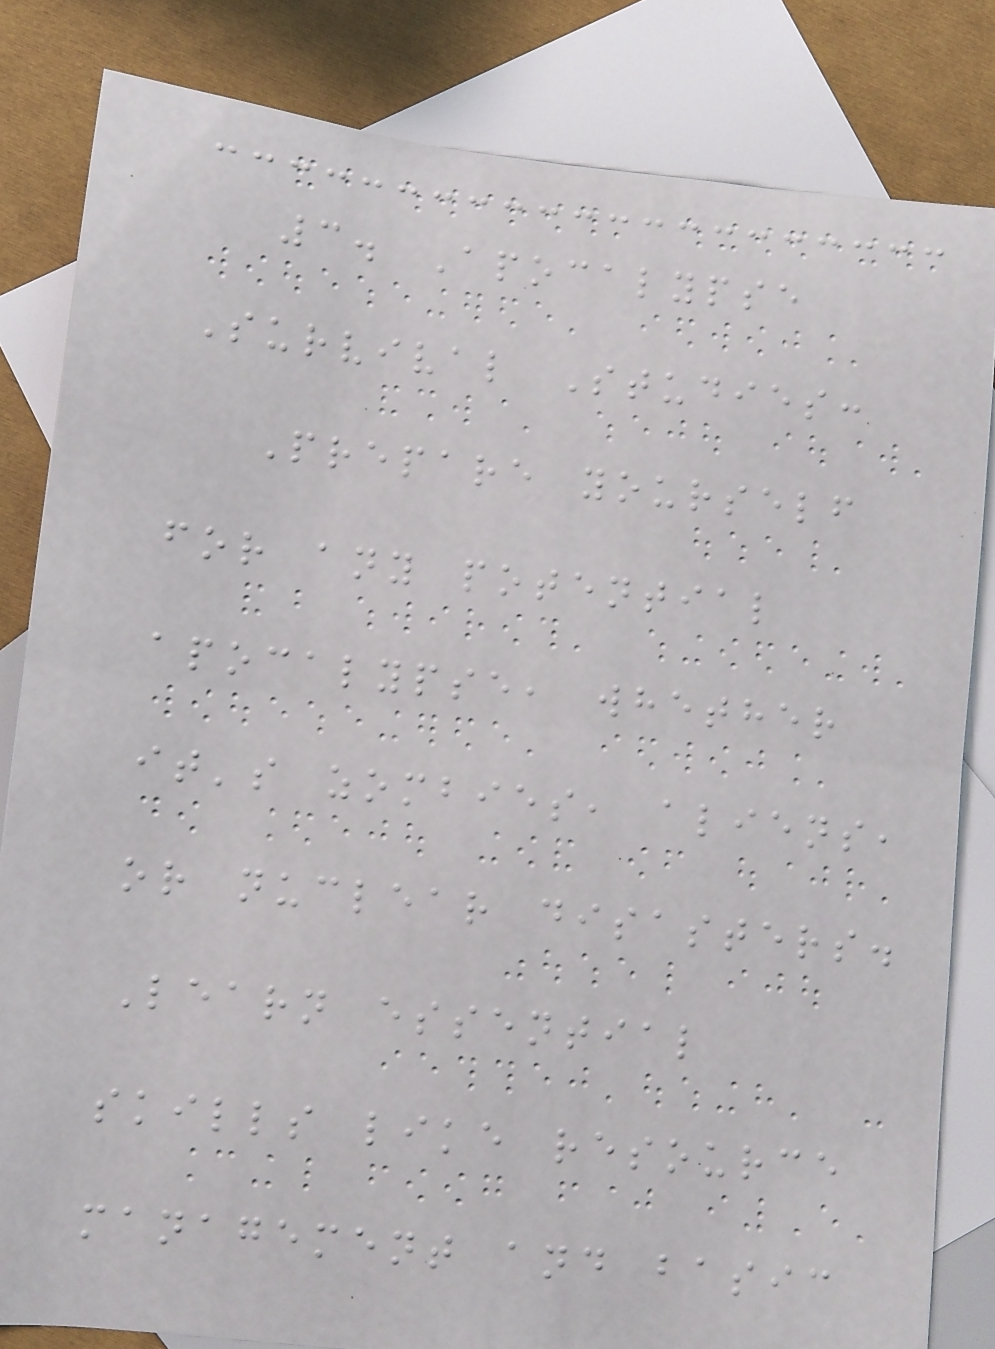3. Apocalypse
Survival Studies:
Prepare yourself
for any potential
apocalypse, whether
it's zombies, aliens,
or nuclear disasters.
Learn essential
skills like resource
management and basic
